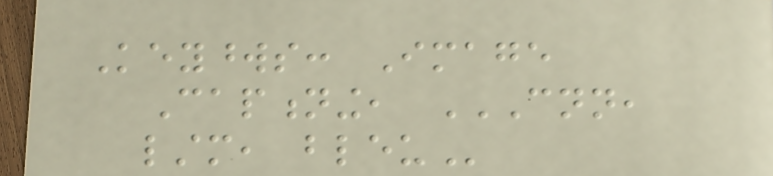Keywords: Image
Captioning, CNN,
LSTM, BLEU
